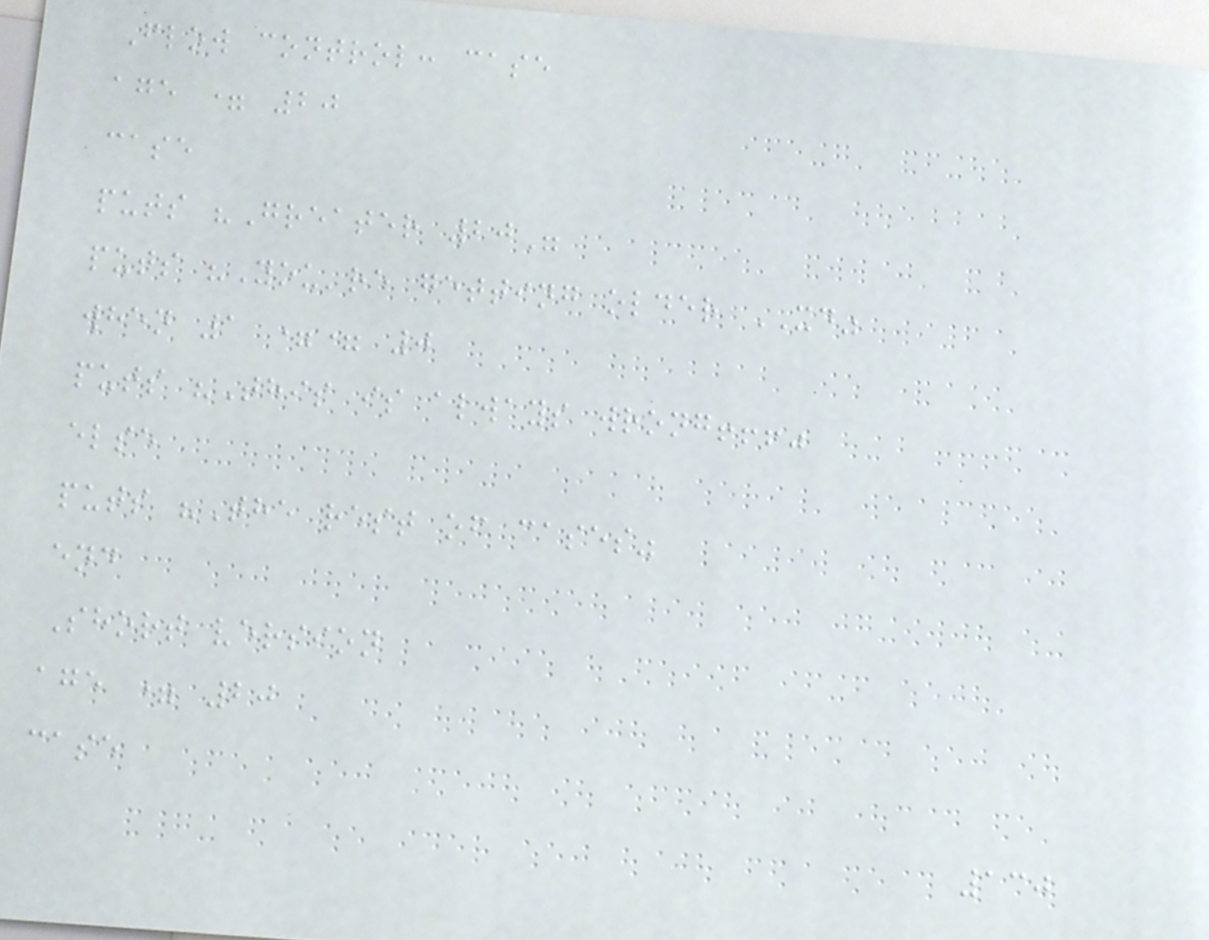Flow control: case
age = 20
case
puts "Greater 20"
puts "You're getting older XD"
when 1 == 0
puts "This is always wrong!!!"
else
puts "The rest of cases"
end
Short version
age = 20
case
130
